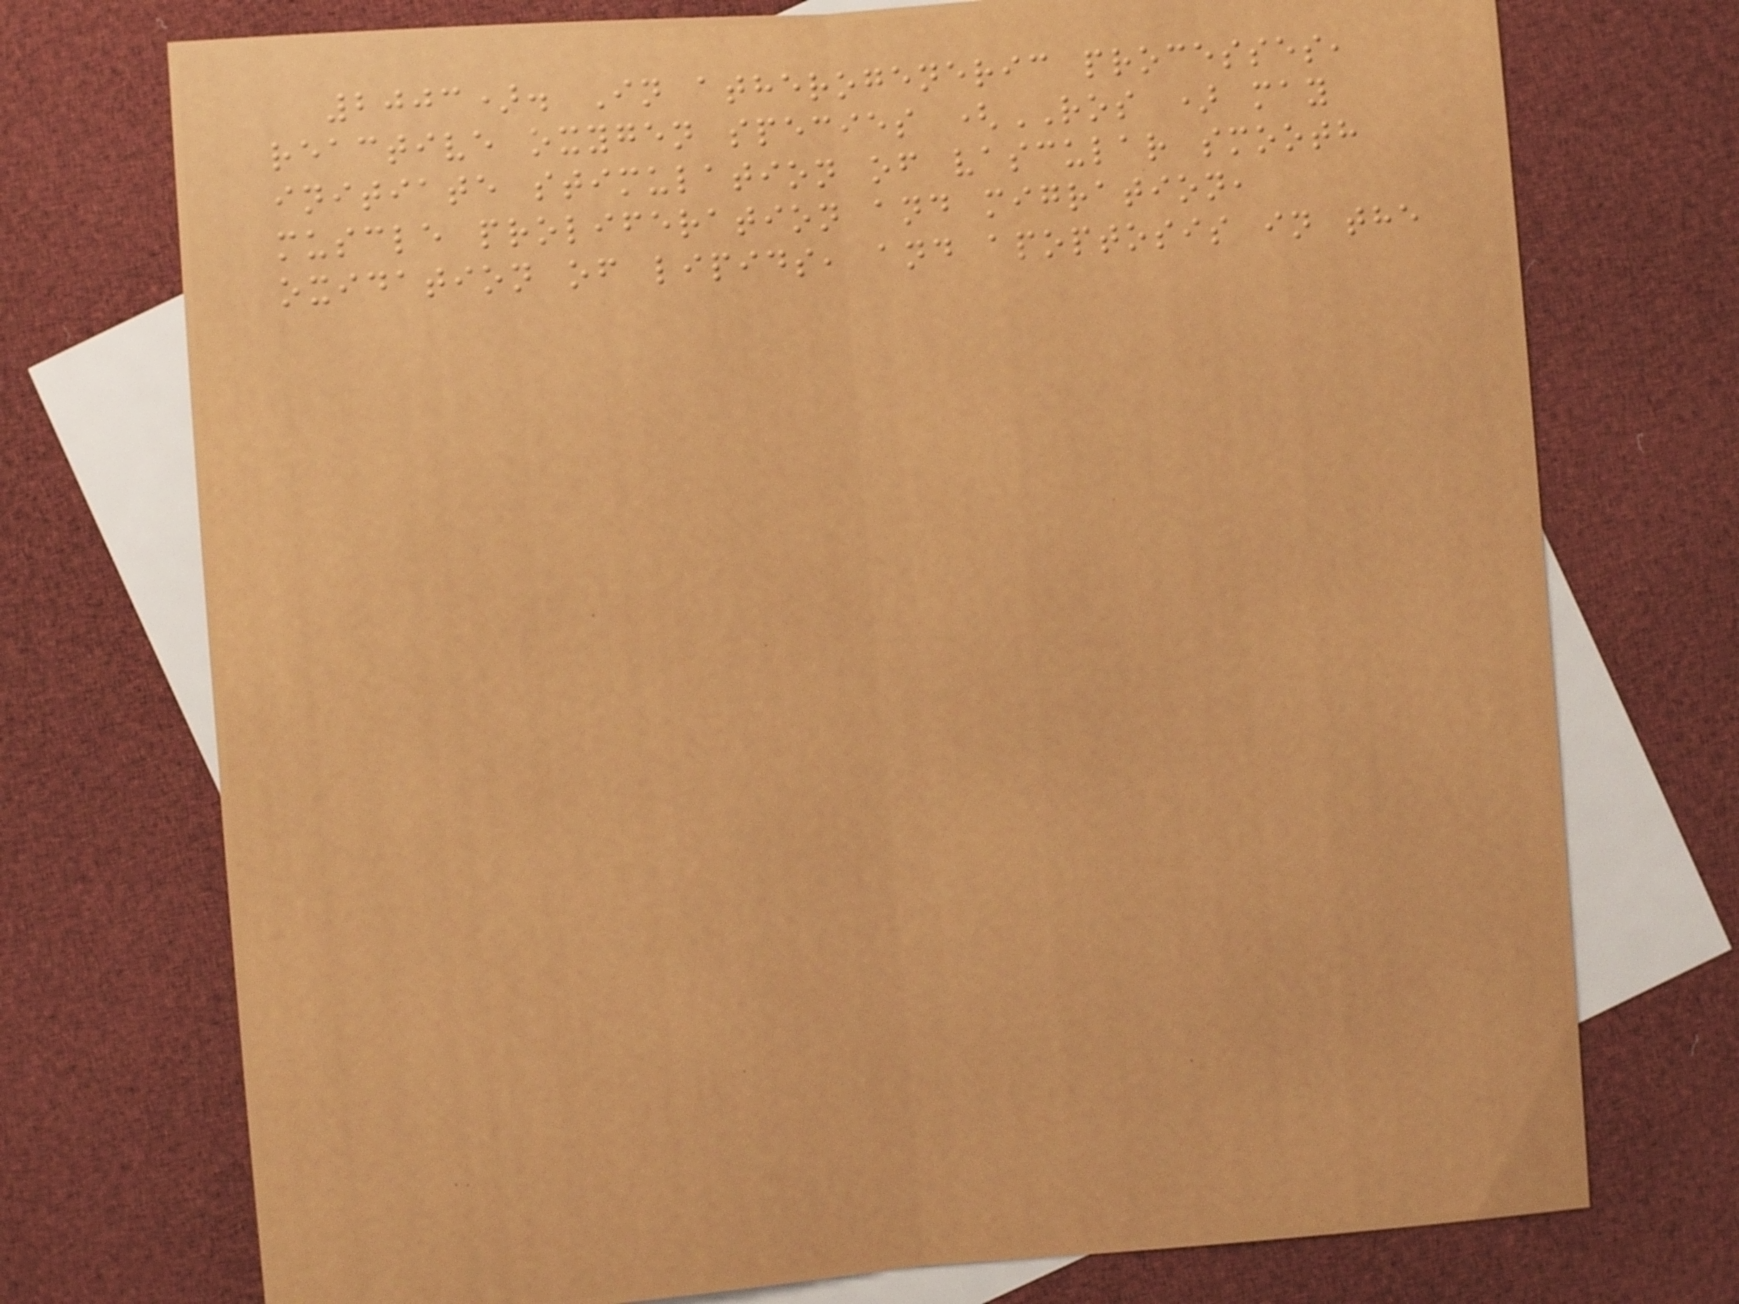2003). In atherogeneric processes,
reactive oxygen species (ROS ) may
initiate stimulation of vascular smooth
muscle proliferation and migration,
oxidation of lipids, and apoptosis in the
